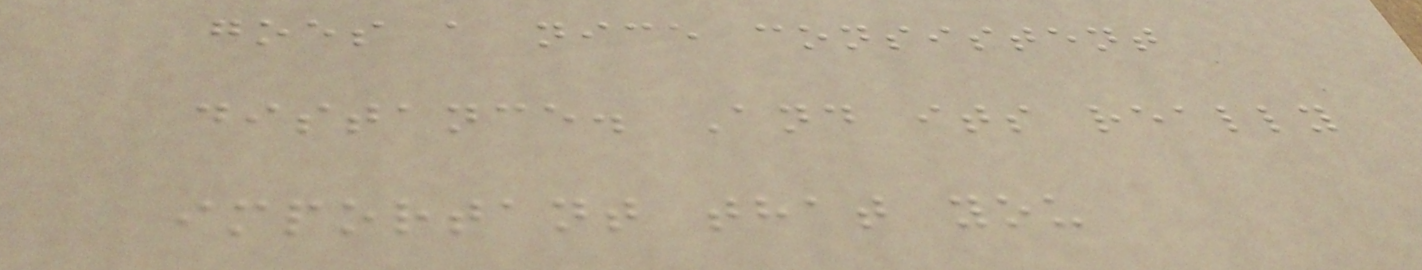goes a nice consistent
distance. And its really
important that you
